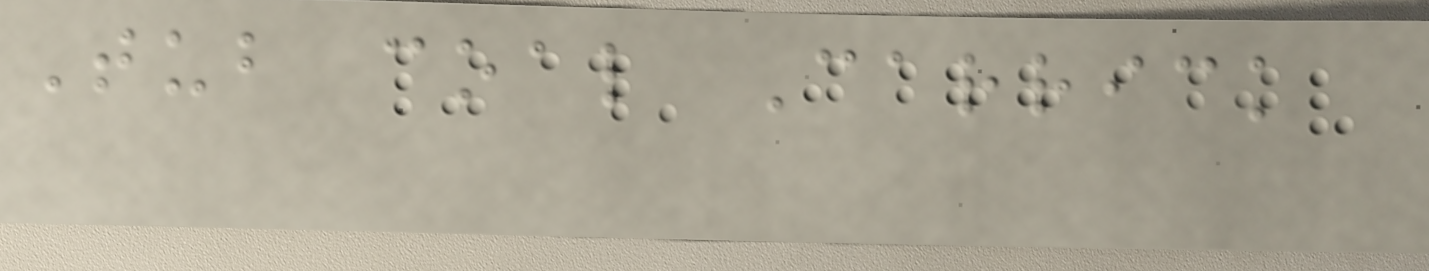Tub coal Carrick
